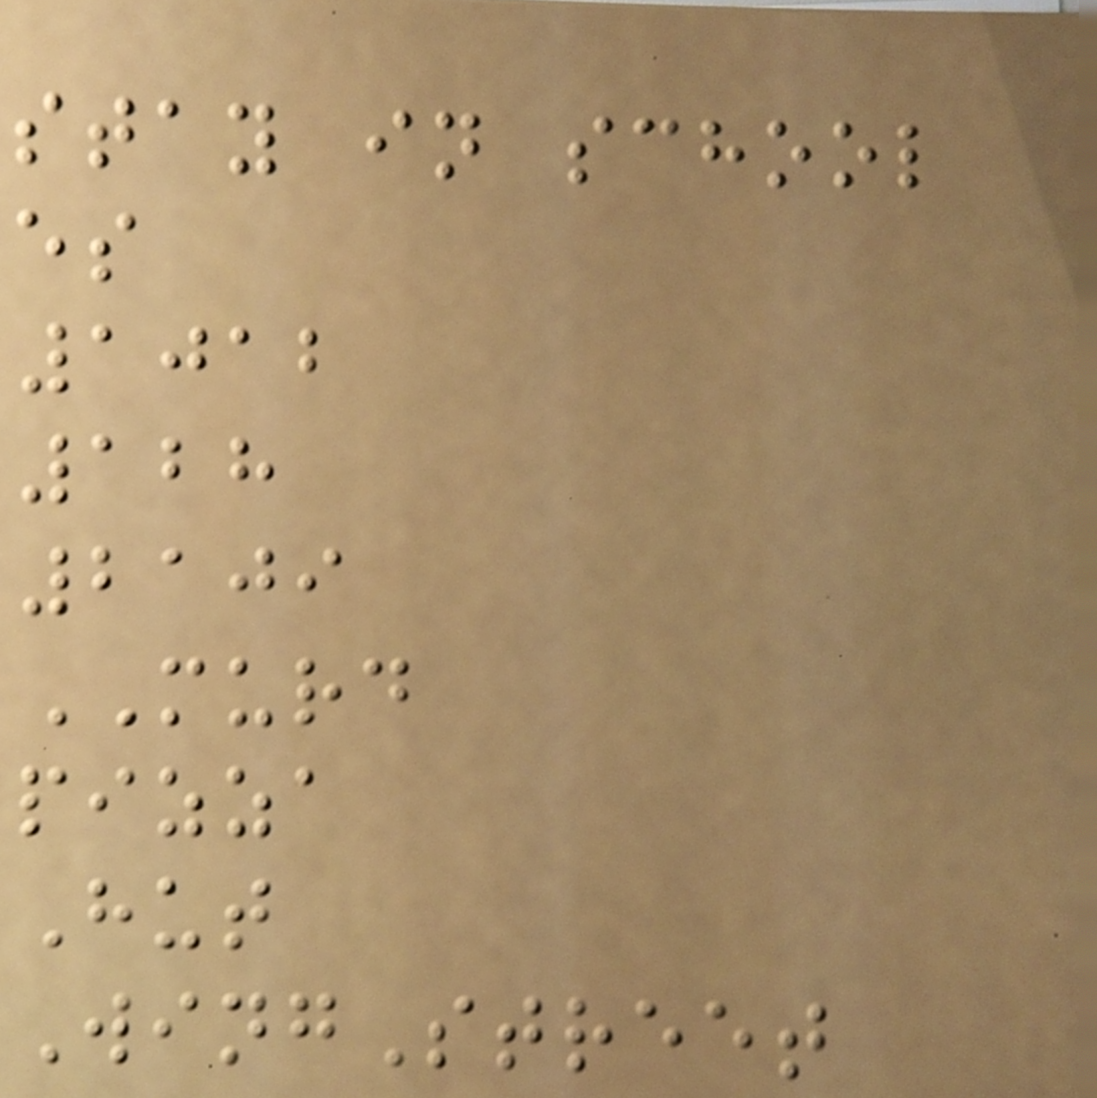stay in school
es
1012
128
2109
MURD
pizza
Hut
WingStreet
